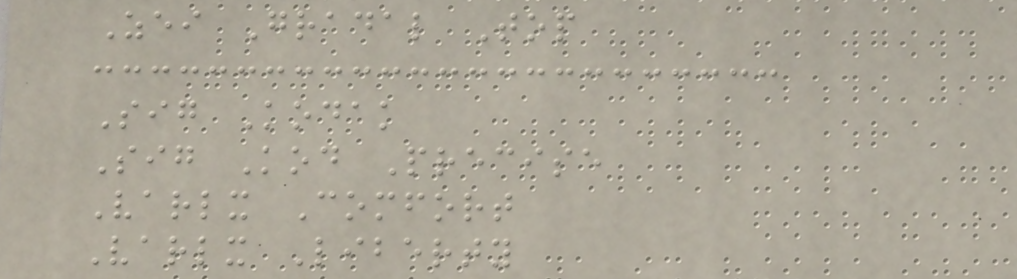Zei Gradal Top
Sig Kodak
Sig Kod Precise
Varlx Comfort
Varlx Liberty
